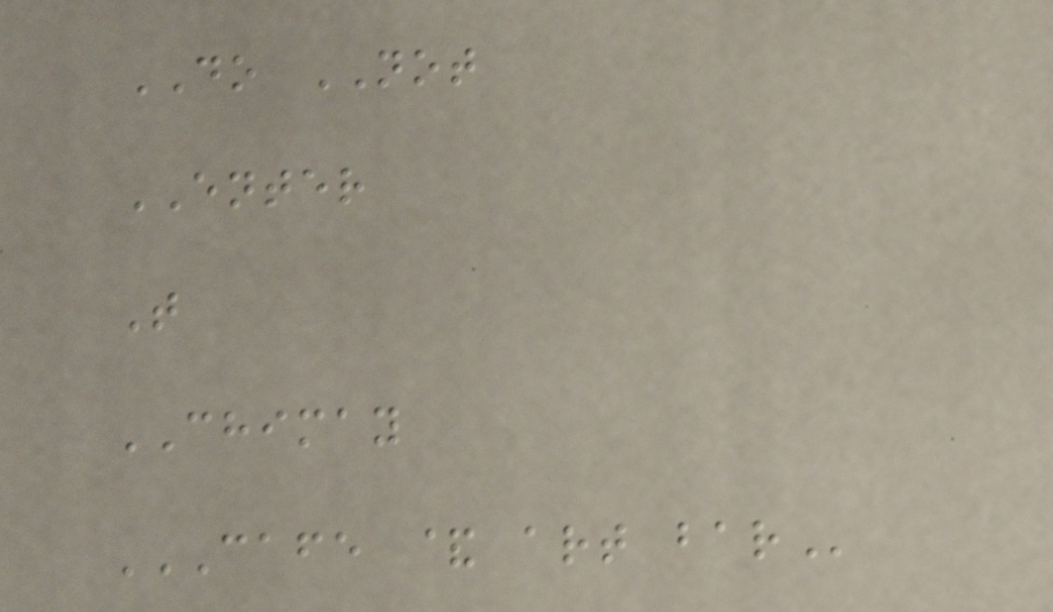DO NOT
ENTER
T
CHIMAY
CAFE & ART BAR
